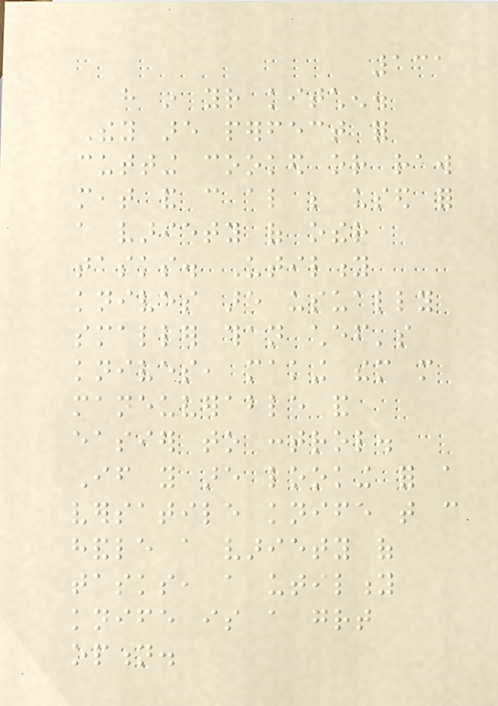131
have in your kitchen.
They are perfect for
cutting cooked or raw
meat and can also be used for
a variety of other
tasks. Utility
knives are usually
smaller than chef's
knives, making them more
maneuverable and
easier to control.
If you are looking for a
versatile knife that can
handle a variety of
tasks, a utility
knife is a great
option.
